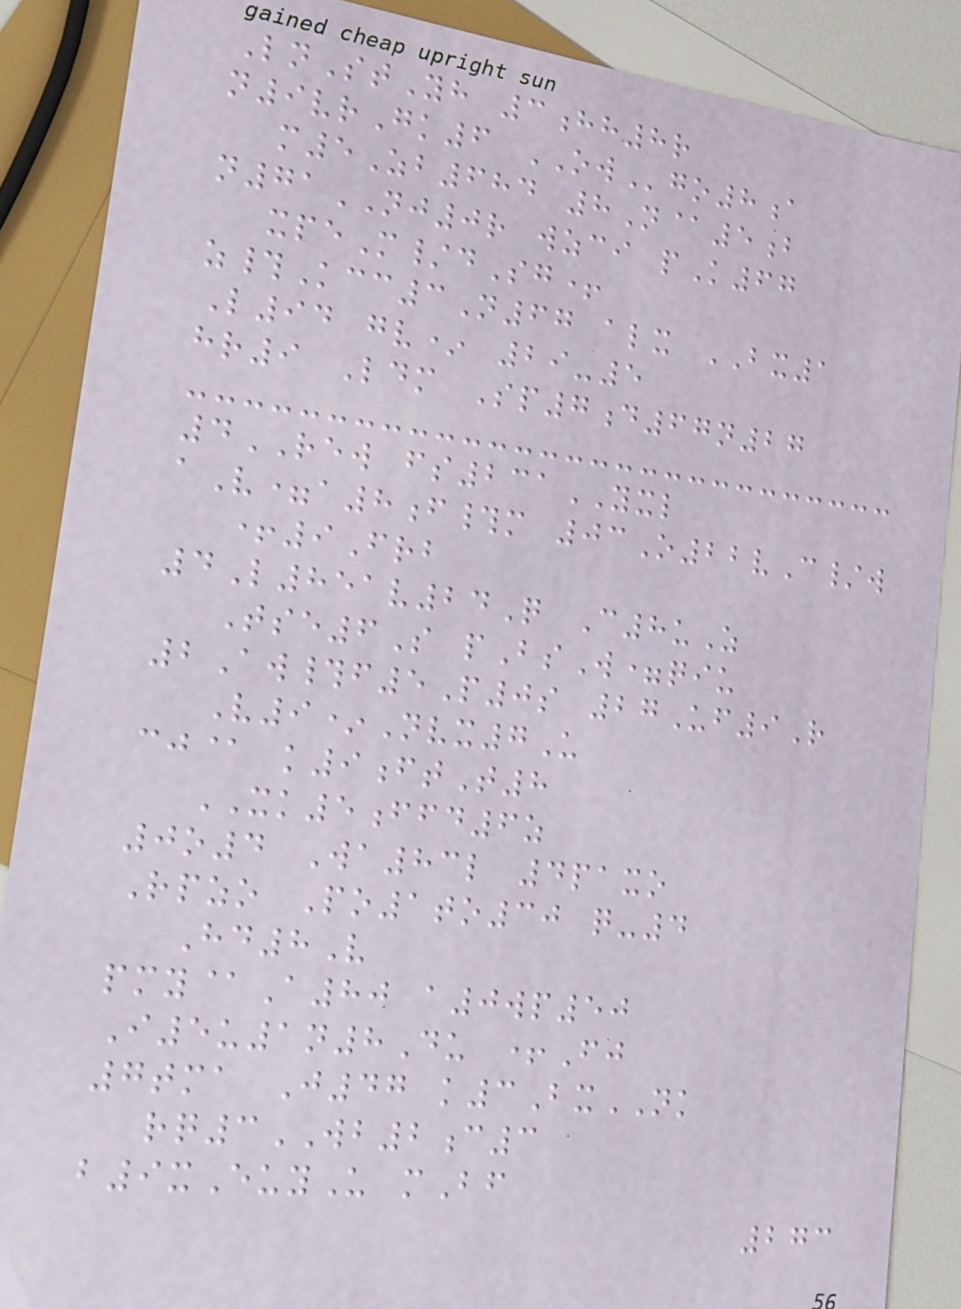LnStYh 3hh8r
n9vrGk6 OWgo8a
m5Zb684 8N@5b
n71NJ0r wzci pK67
xpeM/dSg+
z#Kcc3N67 alx BX1
L94 gv* 29-5
hr9 Ldm Sp7d67n27
4REW fs231YXL
aV=a8f#m 03O22vC/w
+9Frb
4L851v24Q C8uZ
Tse6S pBsW=qiu
2Aw#f5P0s 27Uf9R
V9*Nvx7U
cj@ k9ftT8
XK5ffd6z
0o4 Wa83l 4paxo
Rpzo Po1to30 q-4
Hd8V
pmy@A80 a0wp50
I5u1n8Du +Fj
7tma J47 k3BxNK
rq3WB2c3
b9xEuyU mBf
273
